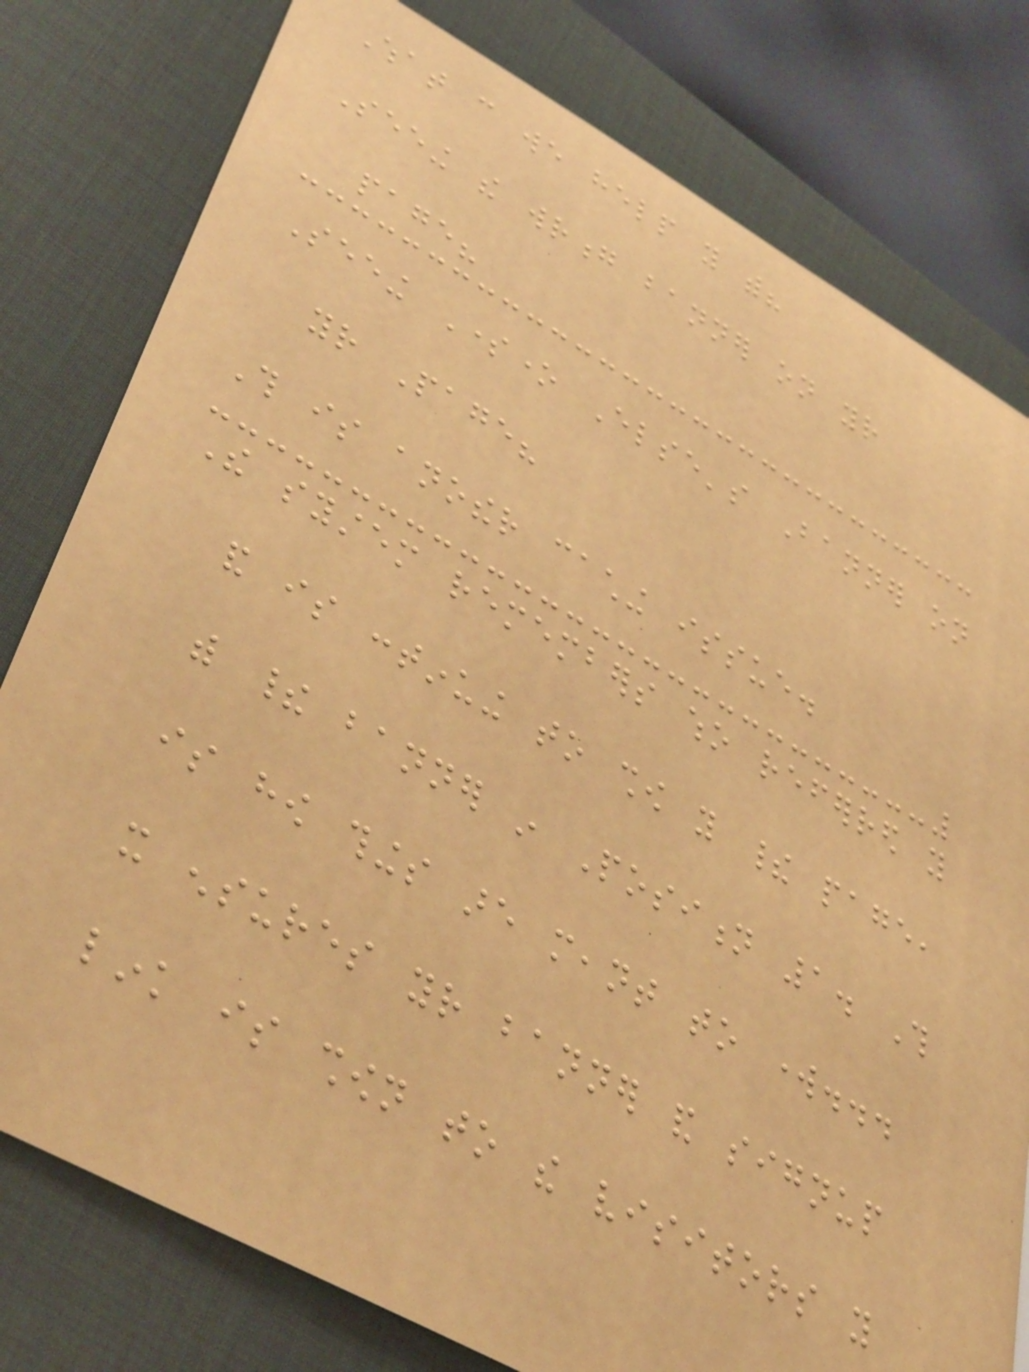What can we help you with?
Seeing the wrong banner on your
page?
Seeing Someone Else's Banner on
your Page?
This is another caching issue.
The system remembers who referred you
and is continuing to show you their page,
with their banner in Position 1. This
is how things are meant to work...
it ensures your banner and signup
link is shown to the visitors you
